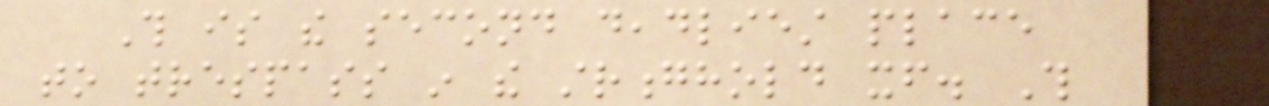This is the second deadliest place
to trespass in the stronghold itself. This
